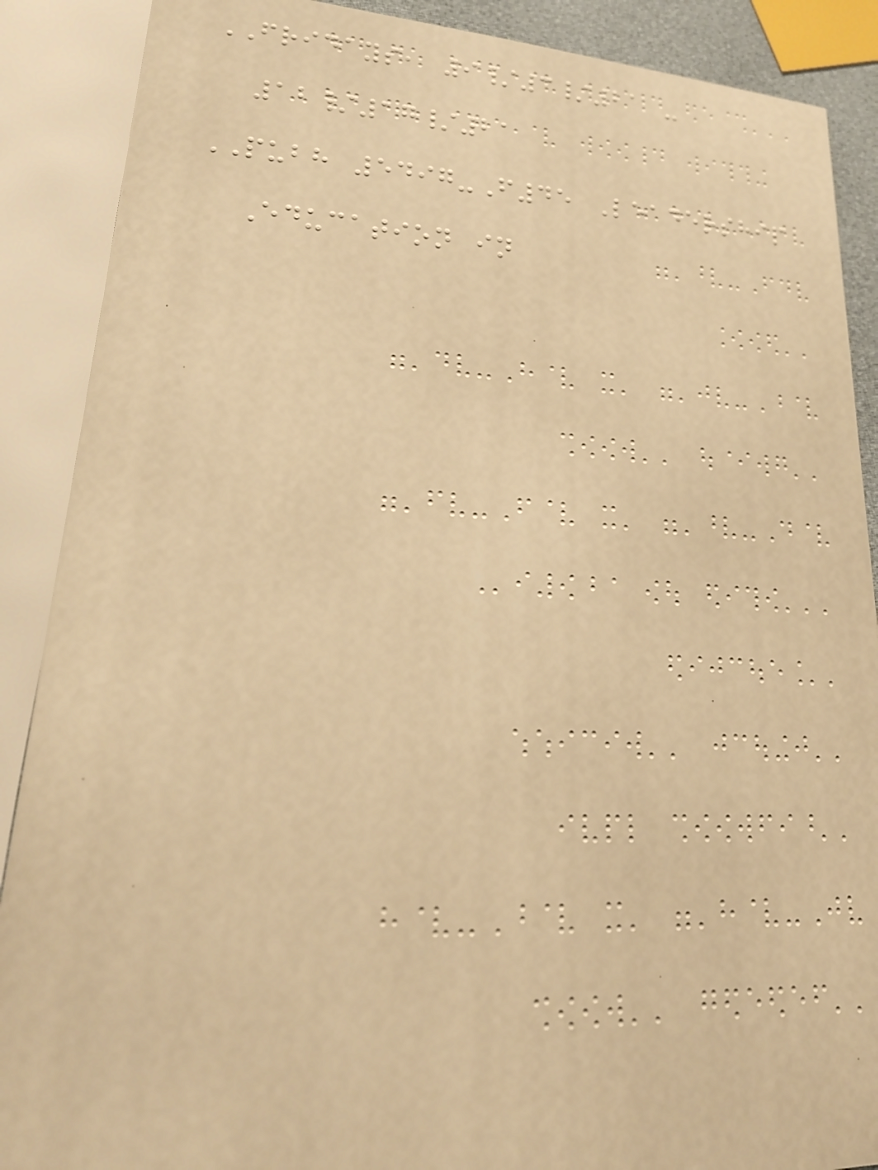FRIDAYS, 9/3/21 -
12/17/21
PUBH 5497-F45 Leadership
Education in
